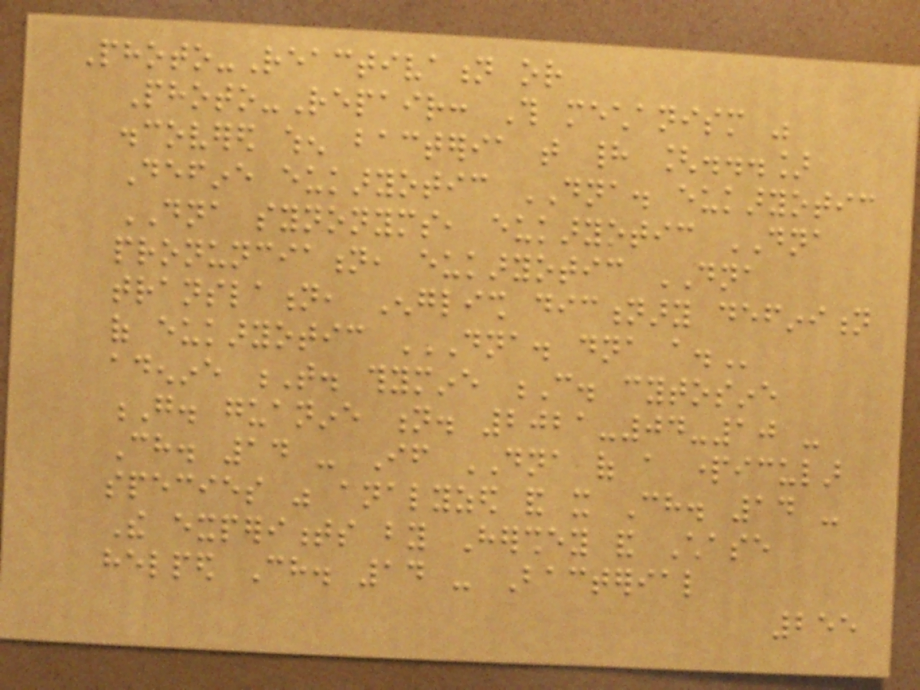Photo-Reactivation or
Photo-Repair: This mechanism was
discovered when bacteria that had [...]
Define eukaryotic DNA. eukaryotic
DNA synonyms, eukaryotic DNA
pronunciation, eukaryotic DNA
translation, English dictionary definition
of eukaryotic DNA. DNA A.
adenine T. thymine C. cytosine
G. guanine n. 2021-04-10 -
Ch. 14 - If DNA of a particular
species was analyzed and it Ch. 14 -
The experiments by Hershey and Chase
helped Ch. 14 - Bacterial
255
